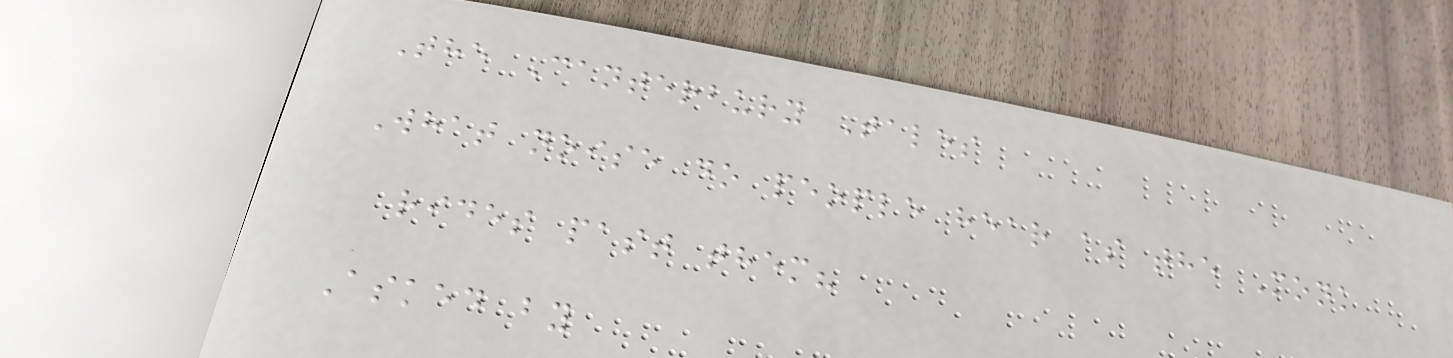The Canterbury Tales
What noise do people hear as the Monk
rides past them?
Asked by
